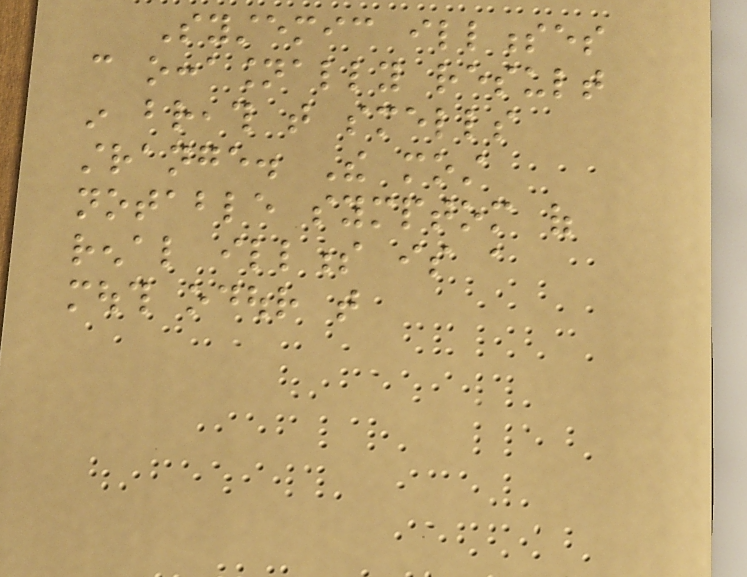Systemic illnesses
can occasionally result
in breath that smells
strange. The most
notable symptom of
renal illness is a
mouth odour that
